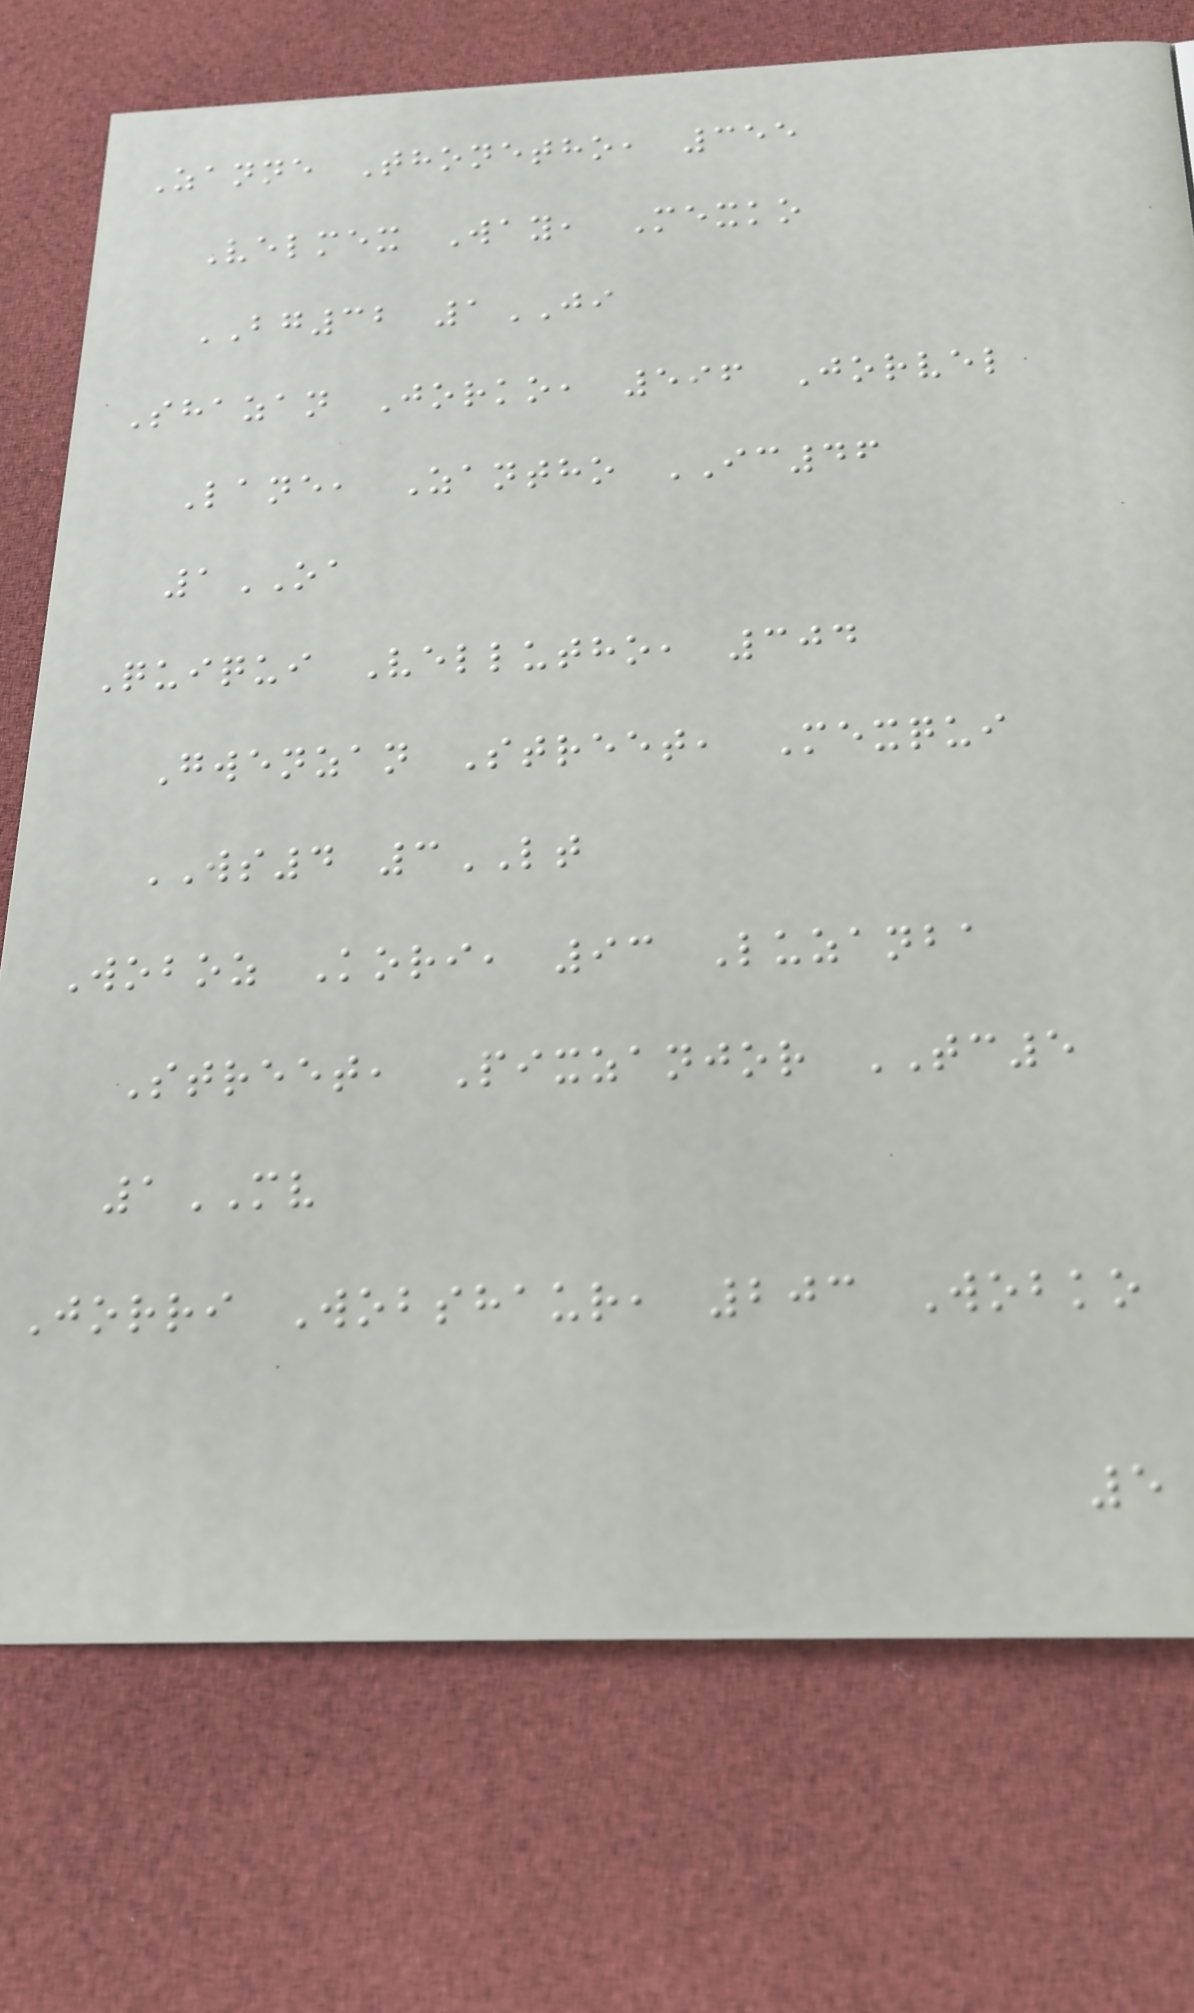Zanne Thonetho, 355
Velmex Way, Mexko
BG32 1JI
Shazan Jorko, 596 Jorvel
Lane, Zantho IC46
1OA
Quiqui Vellutho, 304
Gwenzan Street, Mexqui
WS4 3LT
Woboz Kori, 93 Luzanba
Street, Pixzanjor TC5
1MV
Jorri Wobshaur, 203 Wobko
5
